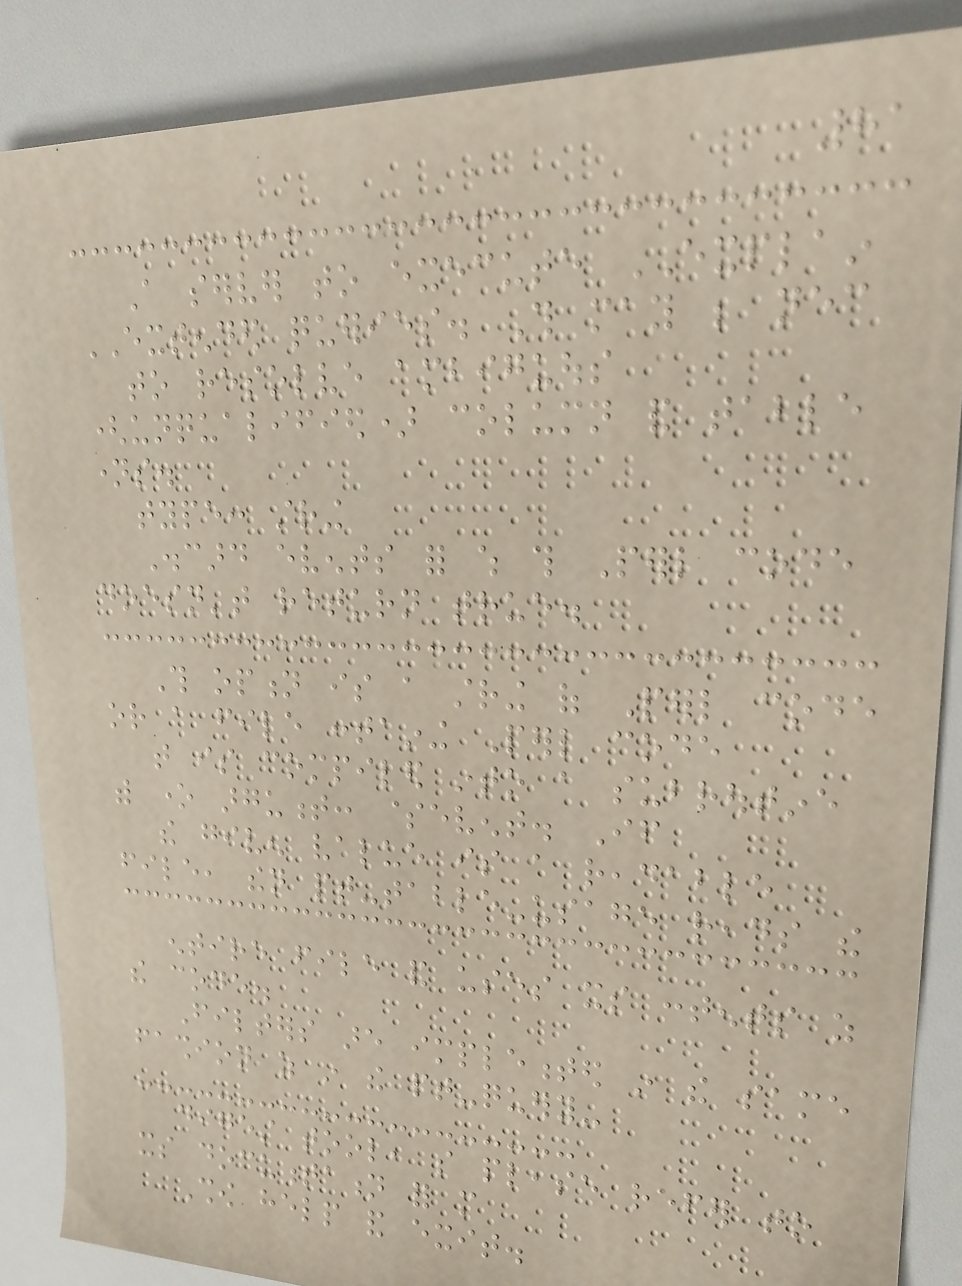81
A server to execute EXPLAIN
EXTENDED queries. This may be necessary
to resolve ambiguous
(unqualified) column and table
names.
type: string
Discard events for which this Perl code
doesn't return true.
This option is a string of Perl code
or a file containing Perl code
that is compiled into a subroutine
with one argument: $event. If
the given value is a readable
file, then pt-table-usage reads the
entire file and uses its contents as
the code.
Filters are implemented in the same
fashion as in the pt-query-
digest tool, so please refer to
its documentation for more
Show help and exit.
